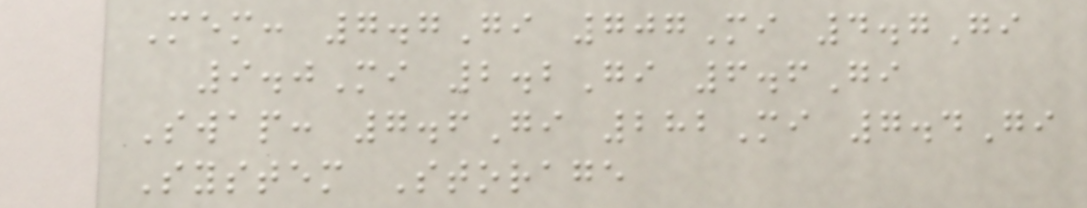Mem: 7.7Gi 707Mi 4.7Gi
9.0Mi 2.2Gi 6.6Gi
Swap: 7.6Gi 282Mi 7.4Gi
System Storage
